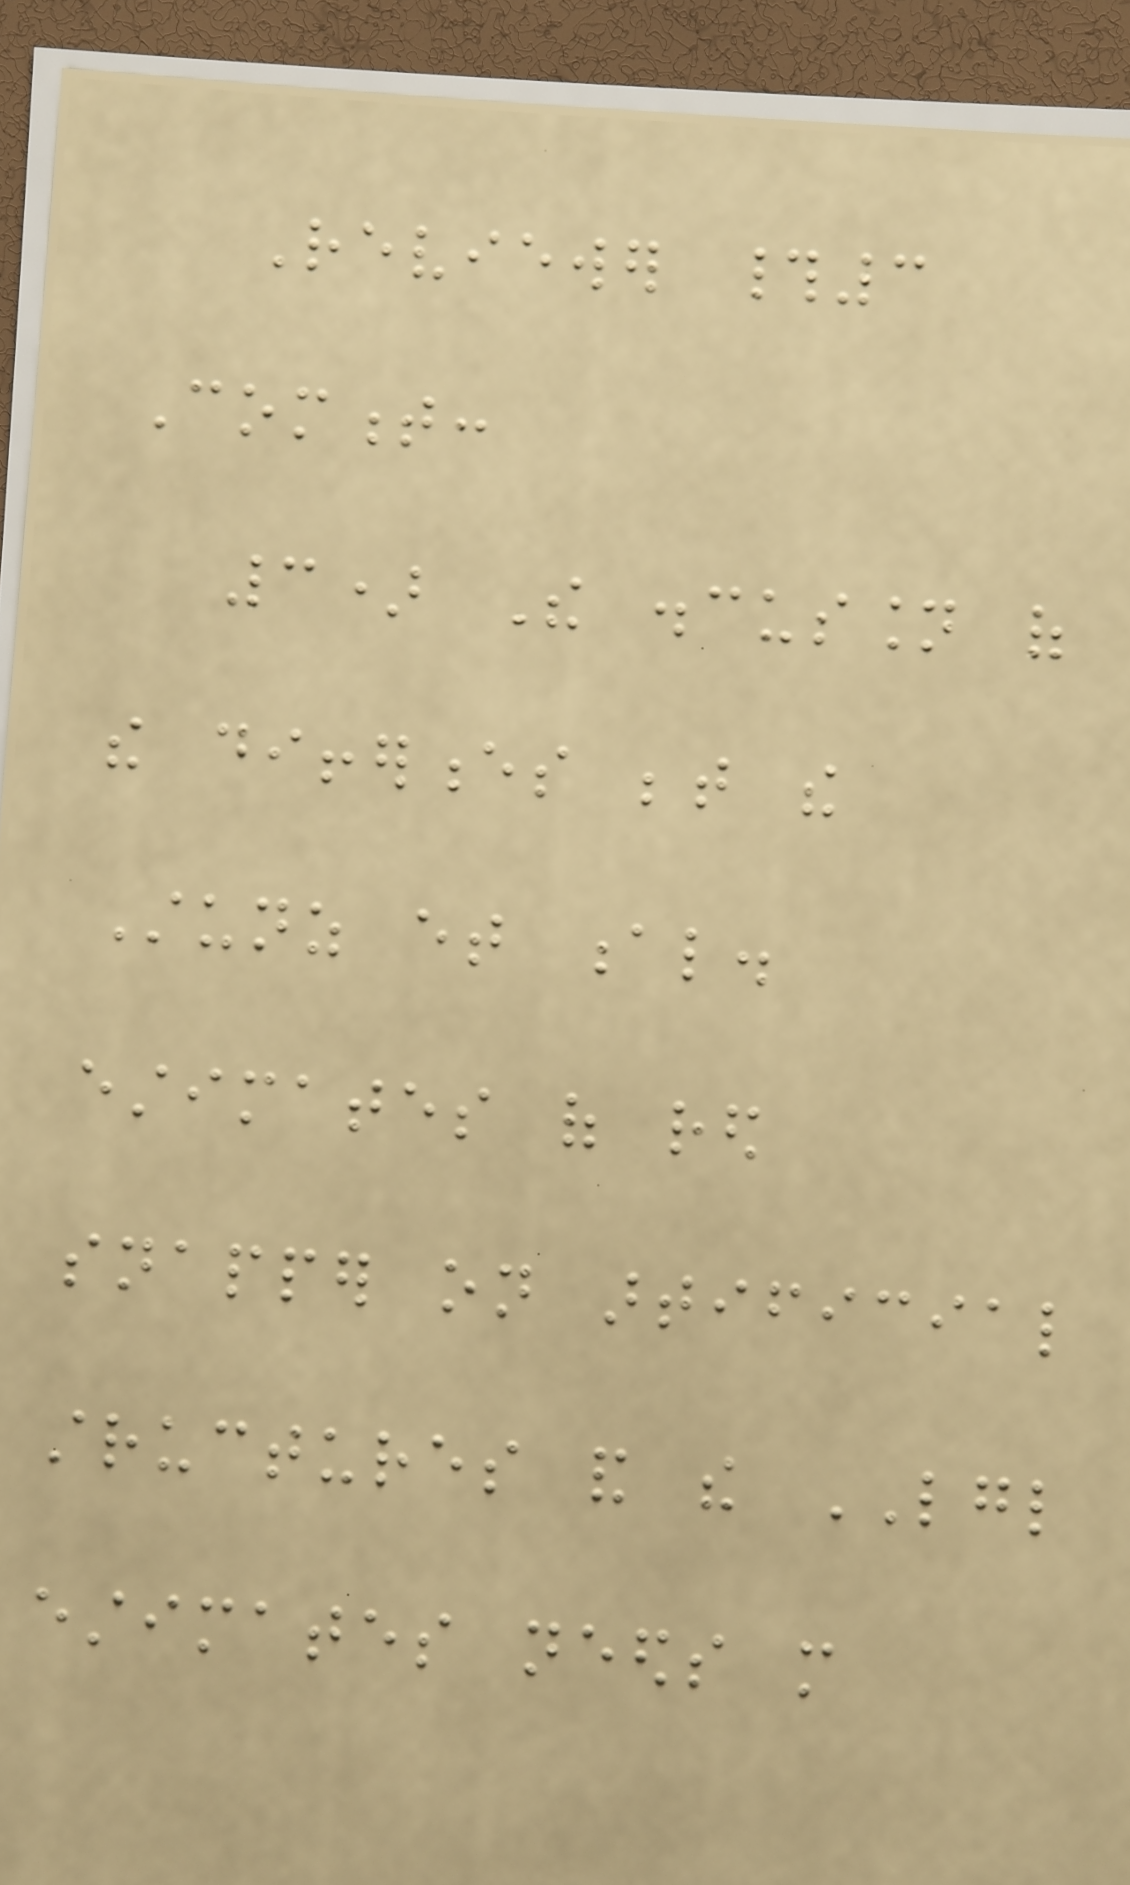Reviewer #3
Comment:
3) The discussion of
the differences between the
Stunz et al.
estimates of red
snapper on artificial
structures and the LGL
estimates needs more
